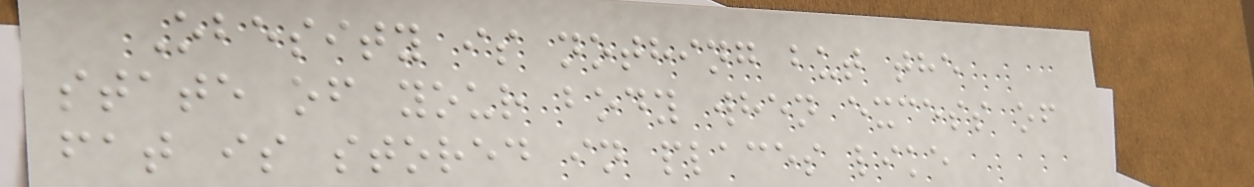Obesity is nothing but the
state of your body when excess of
fat is stored in places like
